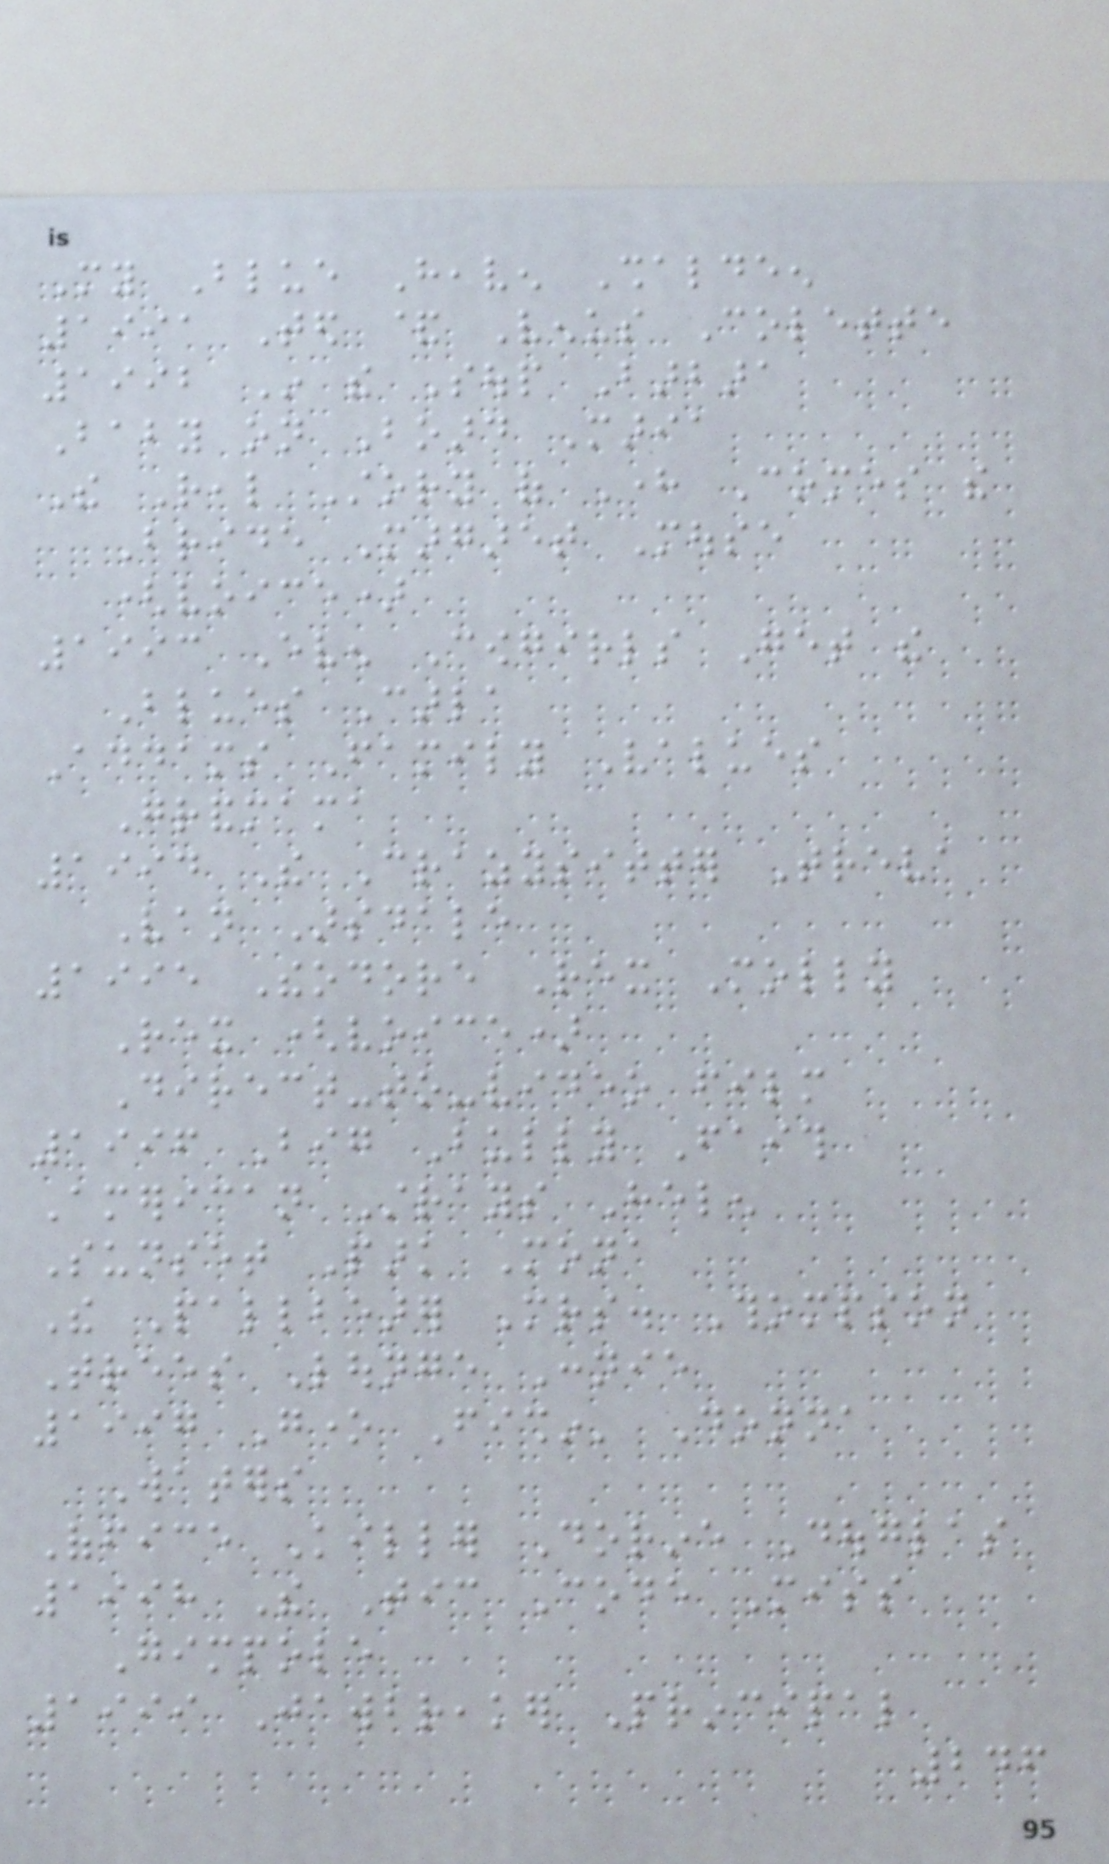My Blue Heaven Shaldeen
1991 Ted & Venus Colette
1992 In the Soup Barbara
Baby on Board Maria
The Real Story of Here Comes the
Bride Margaret Mouse
(voice)
1993 Even Cowgirls Get the
Blues Carla
Addams Family Values
Grandmama
1994 The Crazysitter Treva
Van Arsdale
1995 Theodore Rex Molly
Rex (voice)
Direct-to-video film
1996 Big Bully Faith
American Strays Helen
Sunset Park Mona
The Pallbearer Mrs. Thompson
Trees Lounge Connie
1997 Gone Fishin' Donna
Waters
Office Killer Dorine Douglas
1998 The Tic Code Miss
Gimpole
1999 Jawbreaker Principal
246
